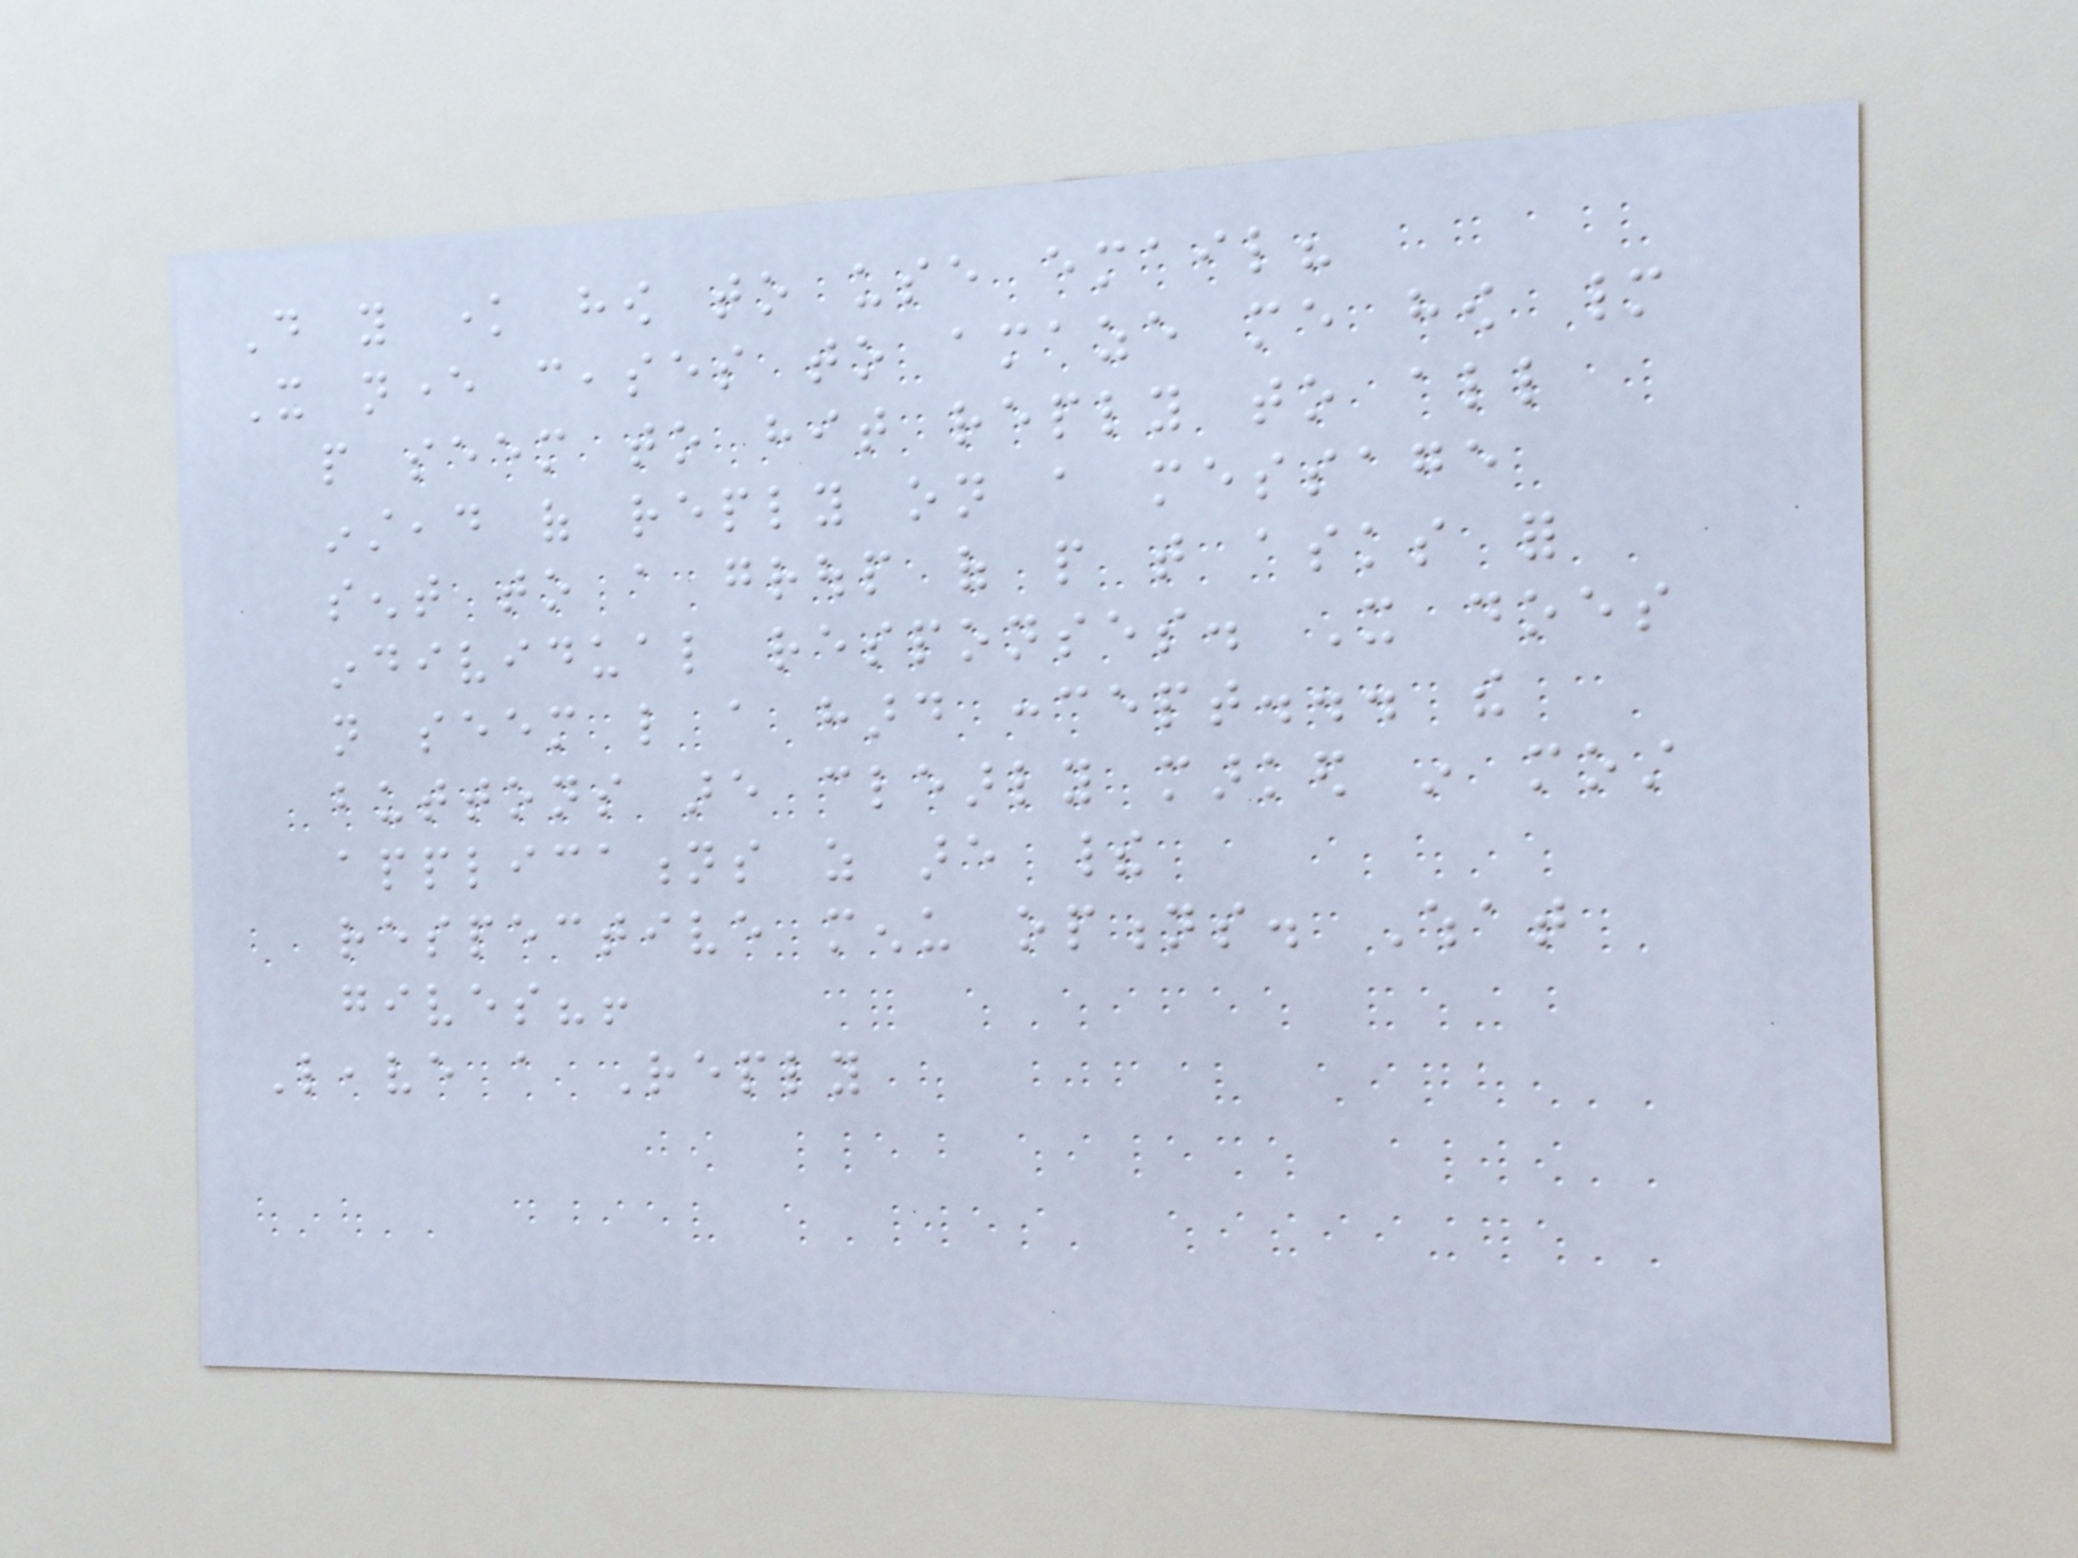Do you know how to use email?
It never ceases to amaze me how many
people seem to hit reply to all
instead of reply on a message
sent to a group of people that asks for
individual responses. It does
not seem like a hard concept... the
buttons are clearly marked in most
applications as are their
respective menu options. What
gives?!
Leave a Reply
